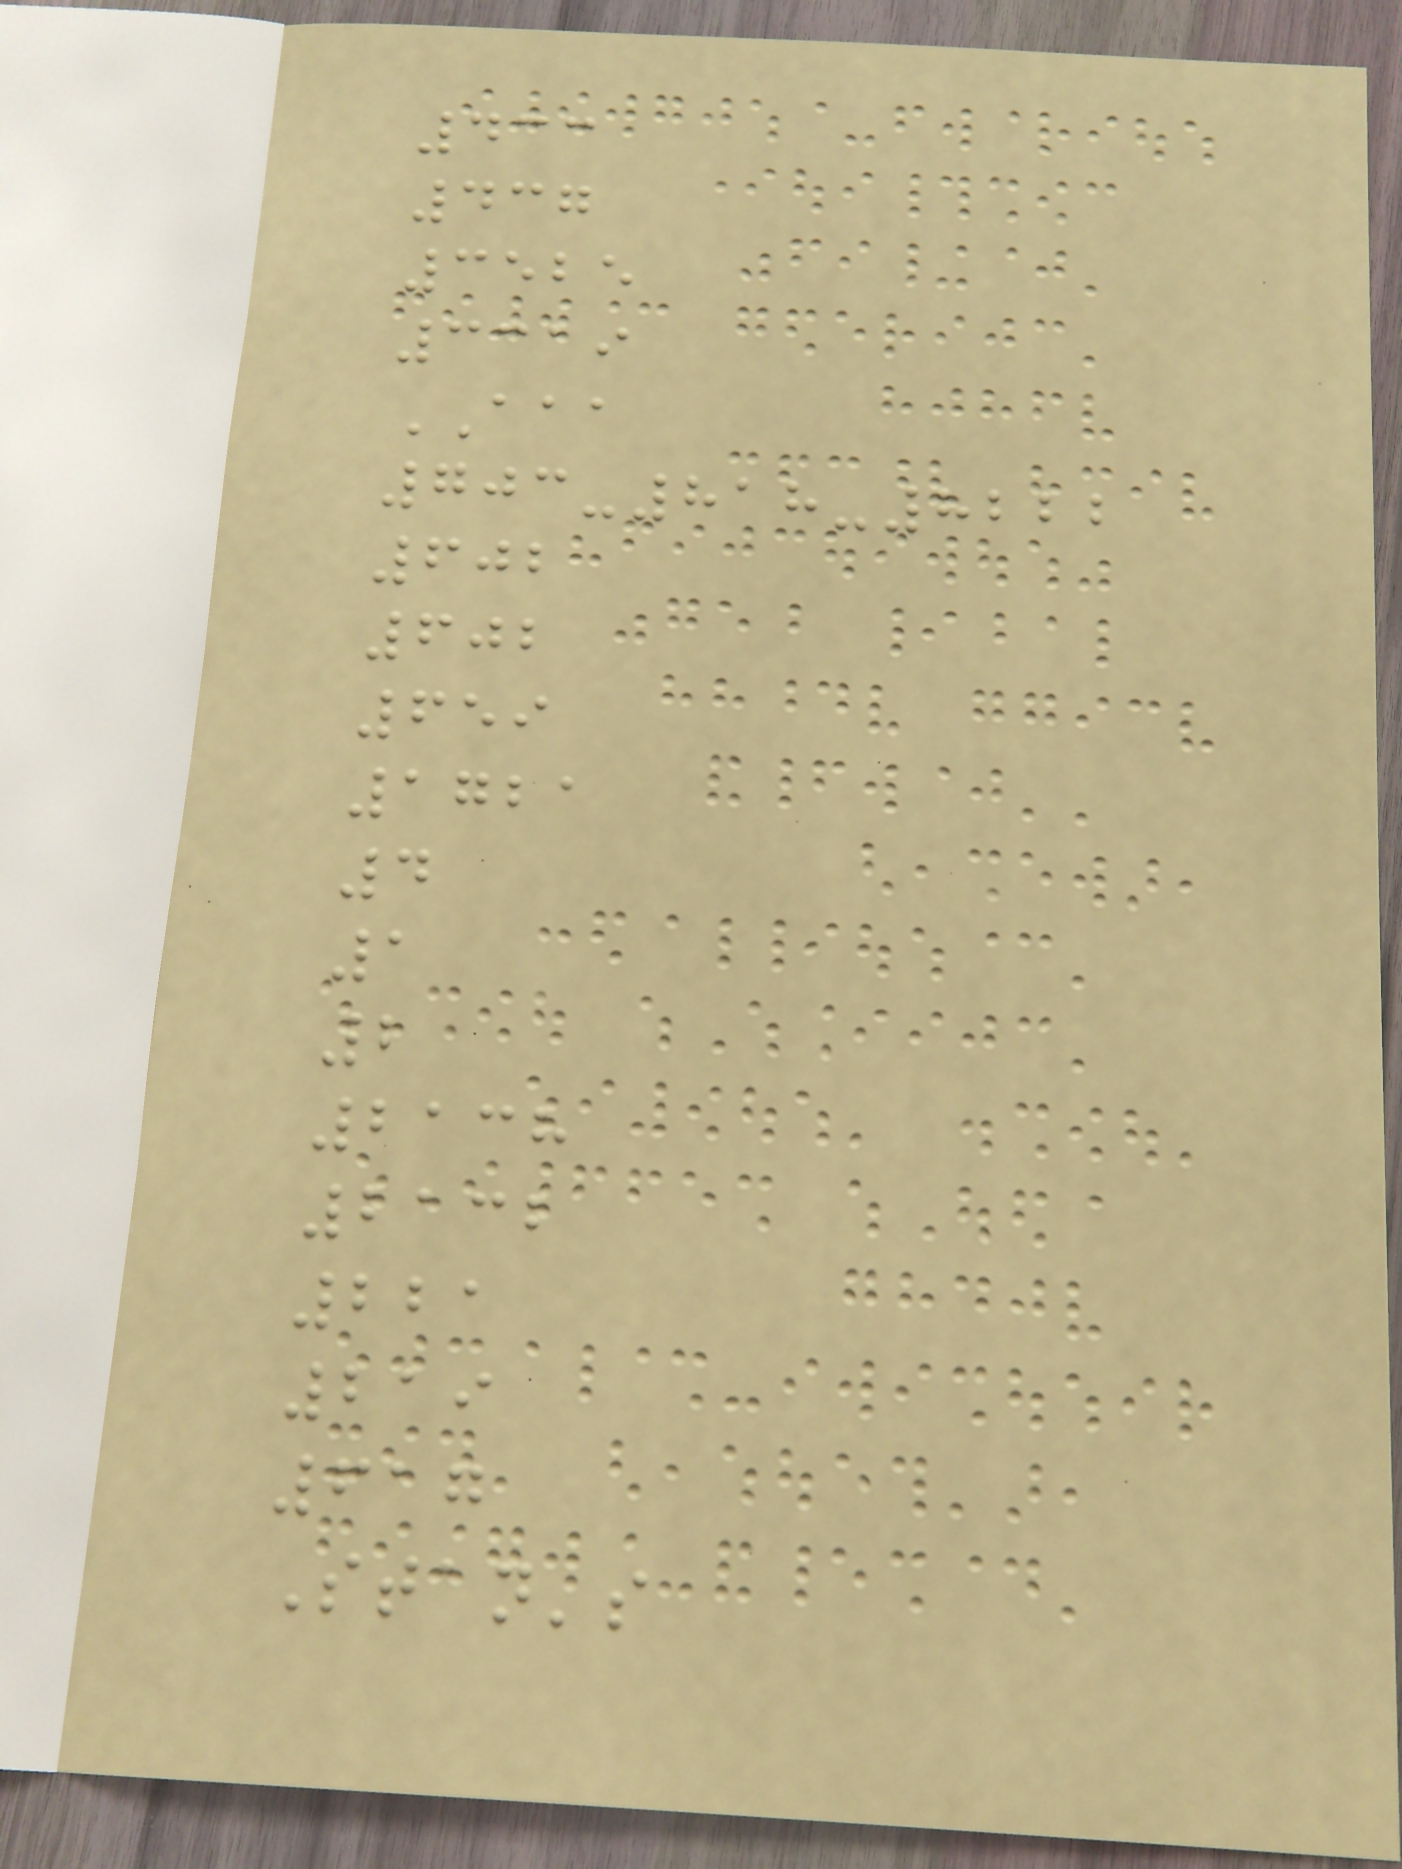433
437
3525
3319
AAA
703-818-8222
602
602
659
1721
4
1
2
2138
2132
221
219
617
Stan's
